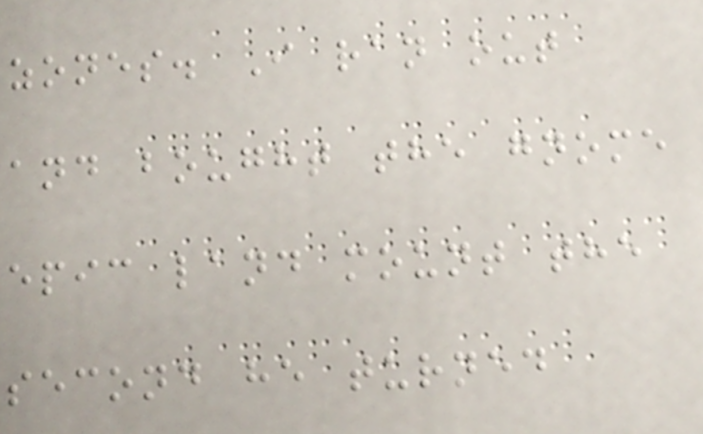zones. I ran out
and bought the gnome
epic land mount the
second he turned
